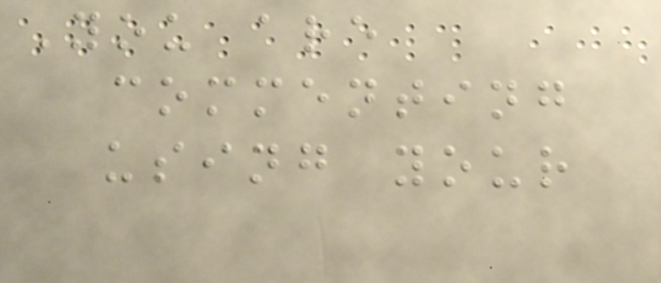You are
commenting
using your
